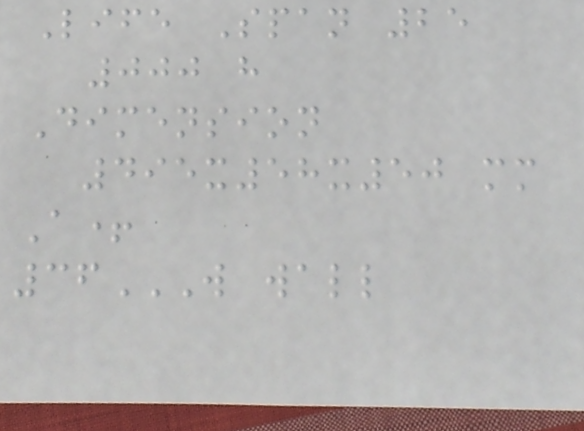Life Span 25
000 h
Dimension
495x58x50 mm
A+
36W WALL
